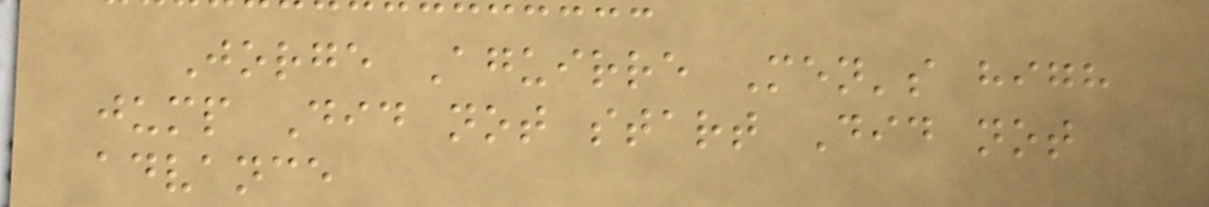Jorge Aguirre Men's high
jump Did not start Did not
advance
